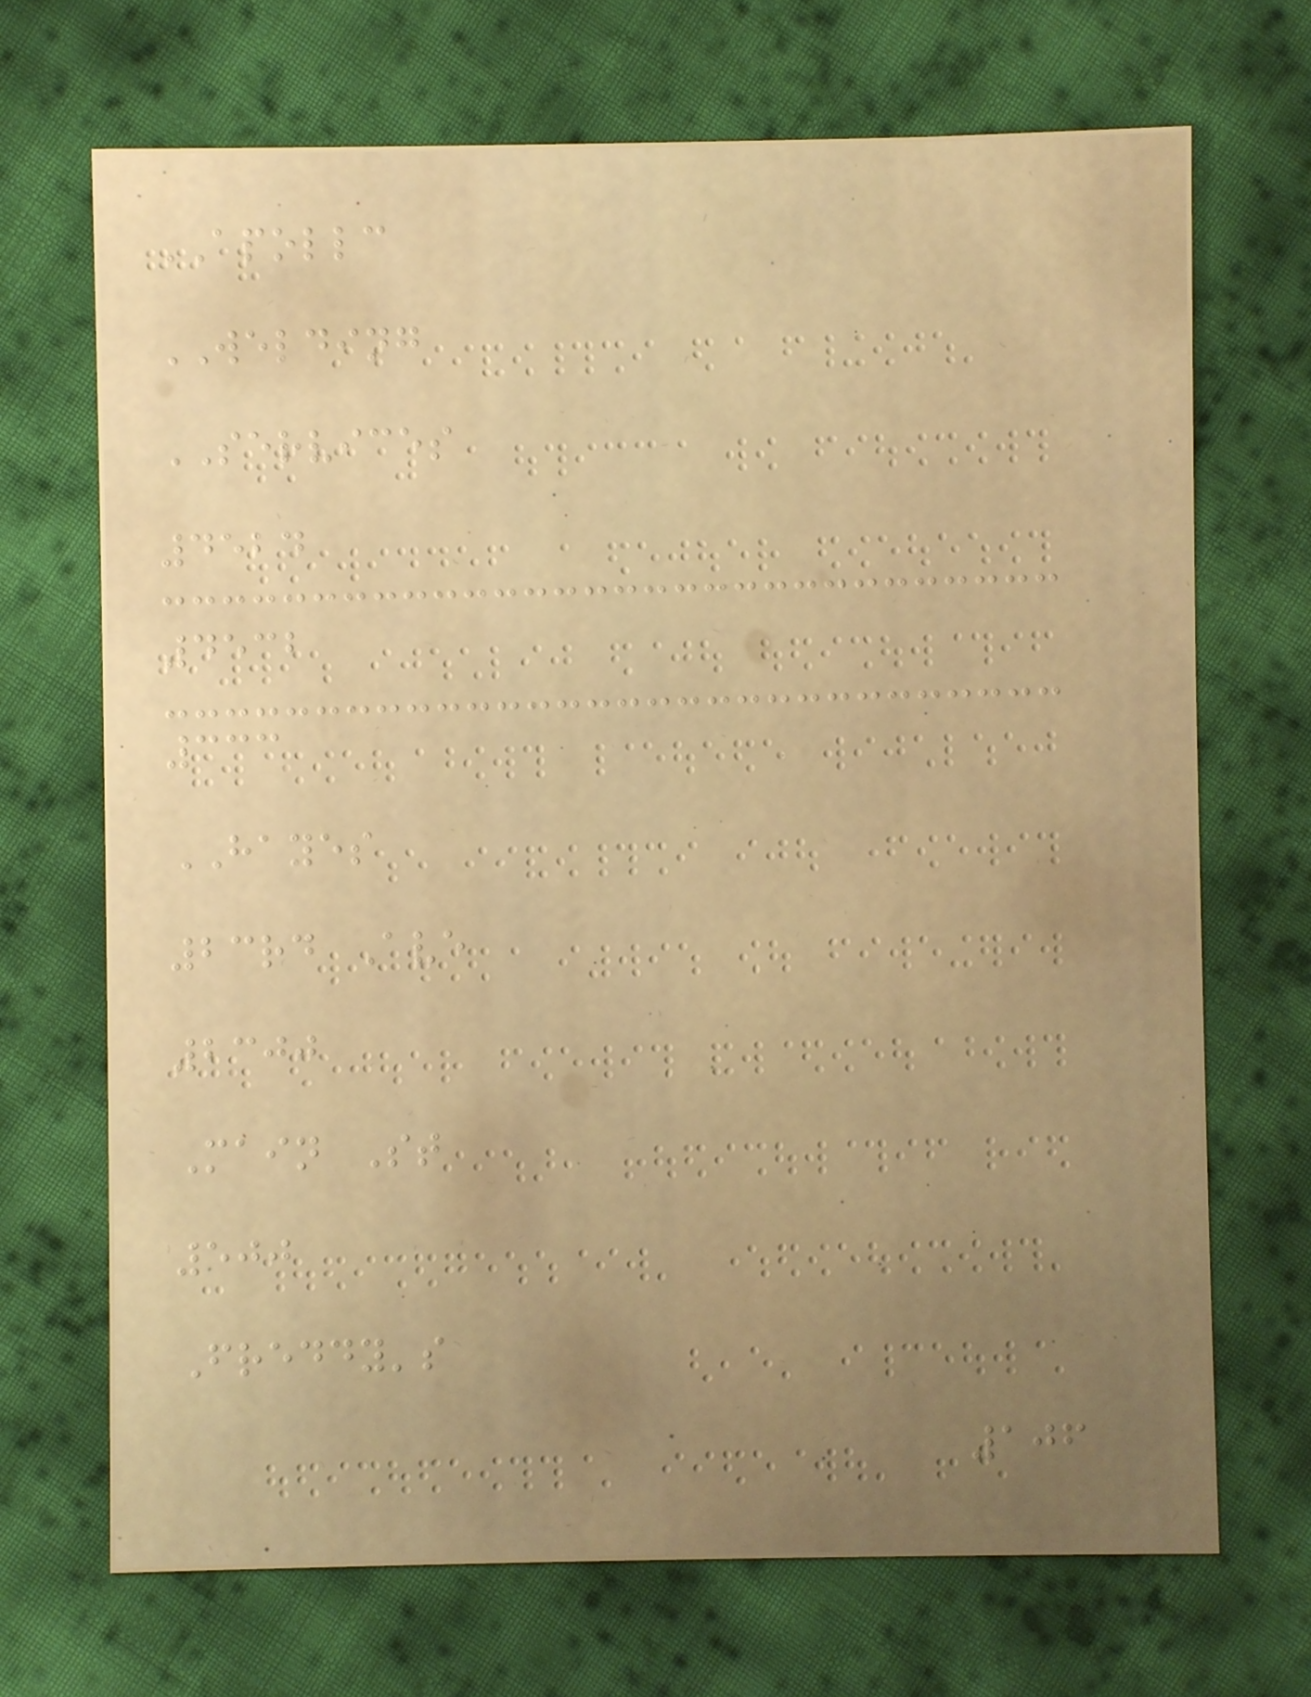APOLLC
WELDING
SERVICES
4524
4532
333
HAYES
23rd Ave
2300
Main St
500
Freddy's
106
